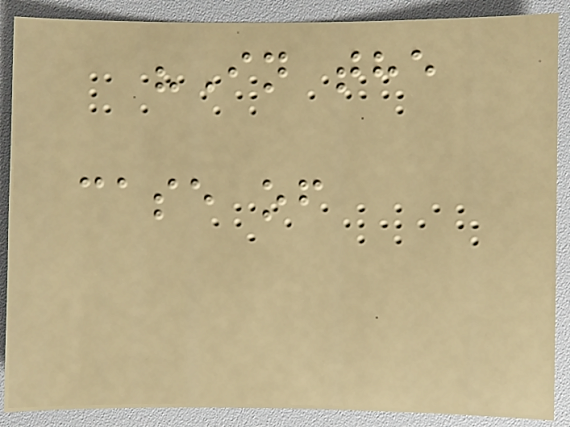"In the
case of
